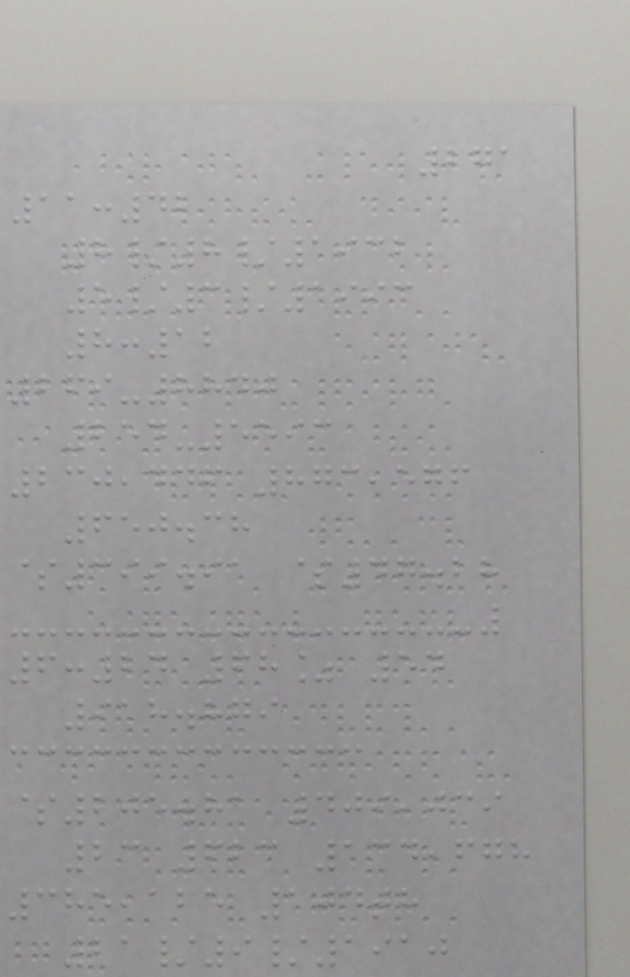271
11:42
8/8/1932
5/3/1993
8:12
269-8840
254-5593
230,446 873,576
650.38
$399.91 $47.28
6:24 68% 54
918.879
$205.81 409,039
23 623 134,678
385,125 104th
21/9/1910
